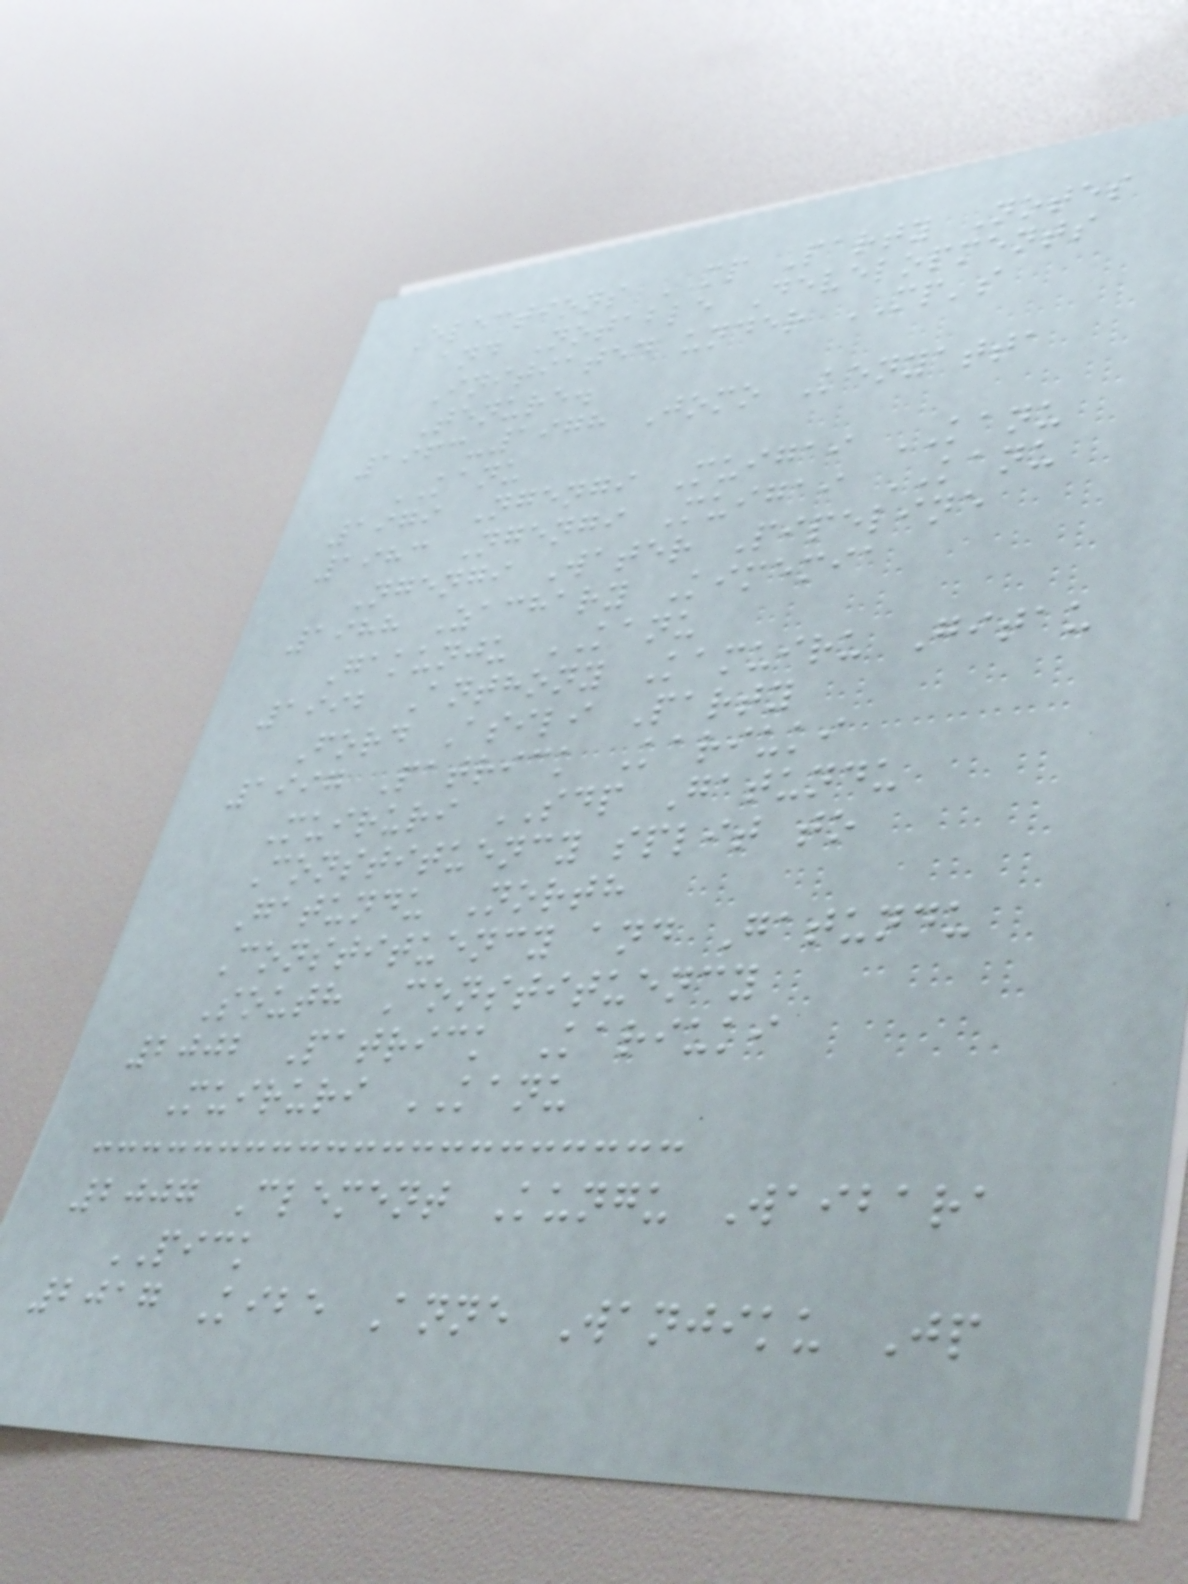Elections MP Party Notes
and Notable Developments
Initiated under MP's
Tenure.
1963-1978 Jomo Kenyatta
KANU
1979 Ngengi Muigai KANU
1983 Ngengi Muigai KANU
Ngengi Water Pipeline
1988 Zachary Kimemia
Gakunju KANU
1992 Anthony Kamuiru Gitau
Ford Asili Party
1997 Patrick Kariuki
Muiruri SDP Gatundu
Constituency split to
Gatundu North
Constituency and Gatundu
South Constituency
2002 Patrick Kariuki
Muiruri KANU
2007 Clement Kungu Waibara
PICK
2017 Kibe Anne Wanjiku Jp
